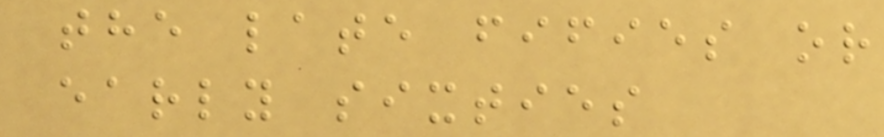the late fifies or
early sixties
